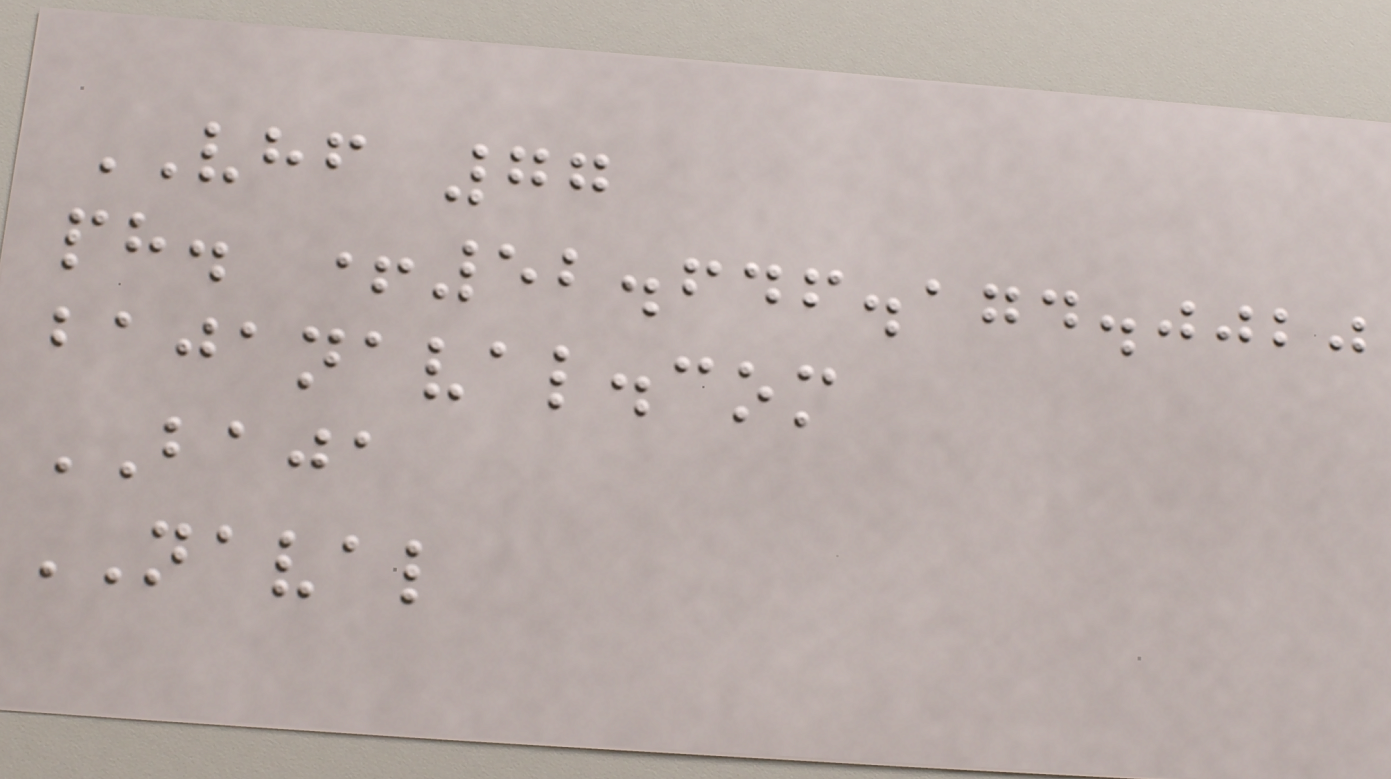VHF 77
ph. +52.646.174.0020
bajanaval.com
BAJA
NAVAL
